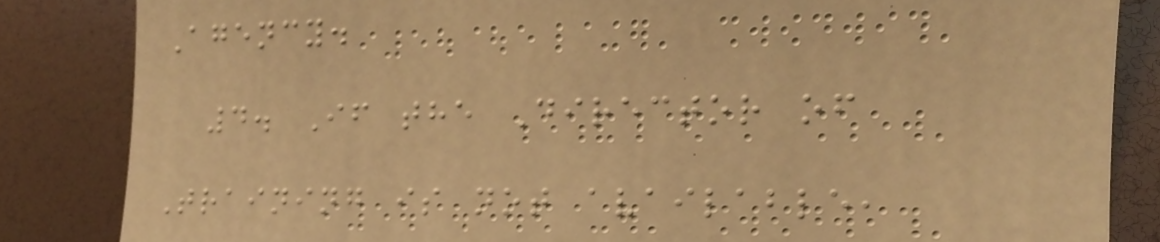Agency.
4. If the Director of
Training is not available,
